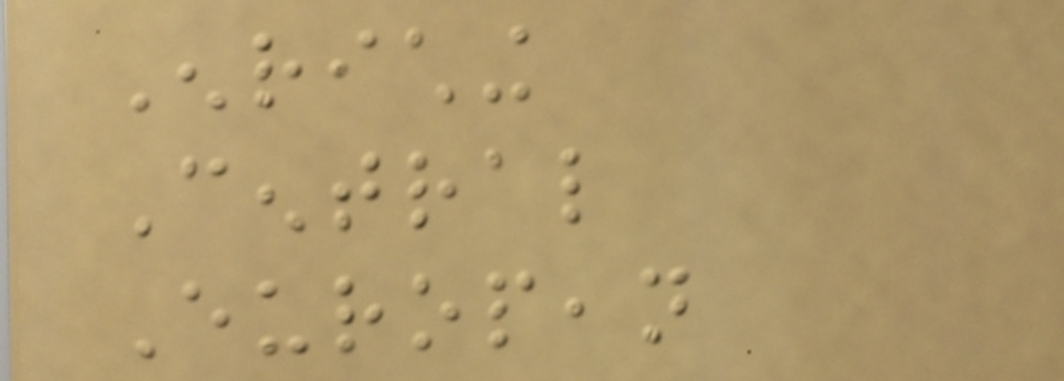Enriching
Central
European
